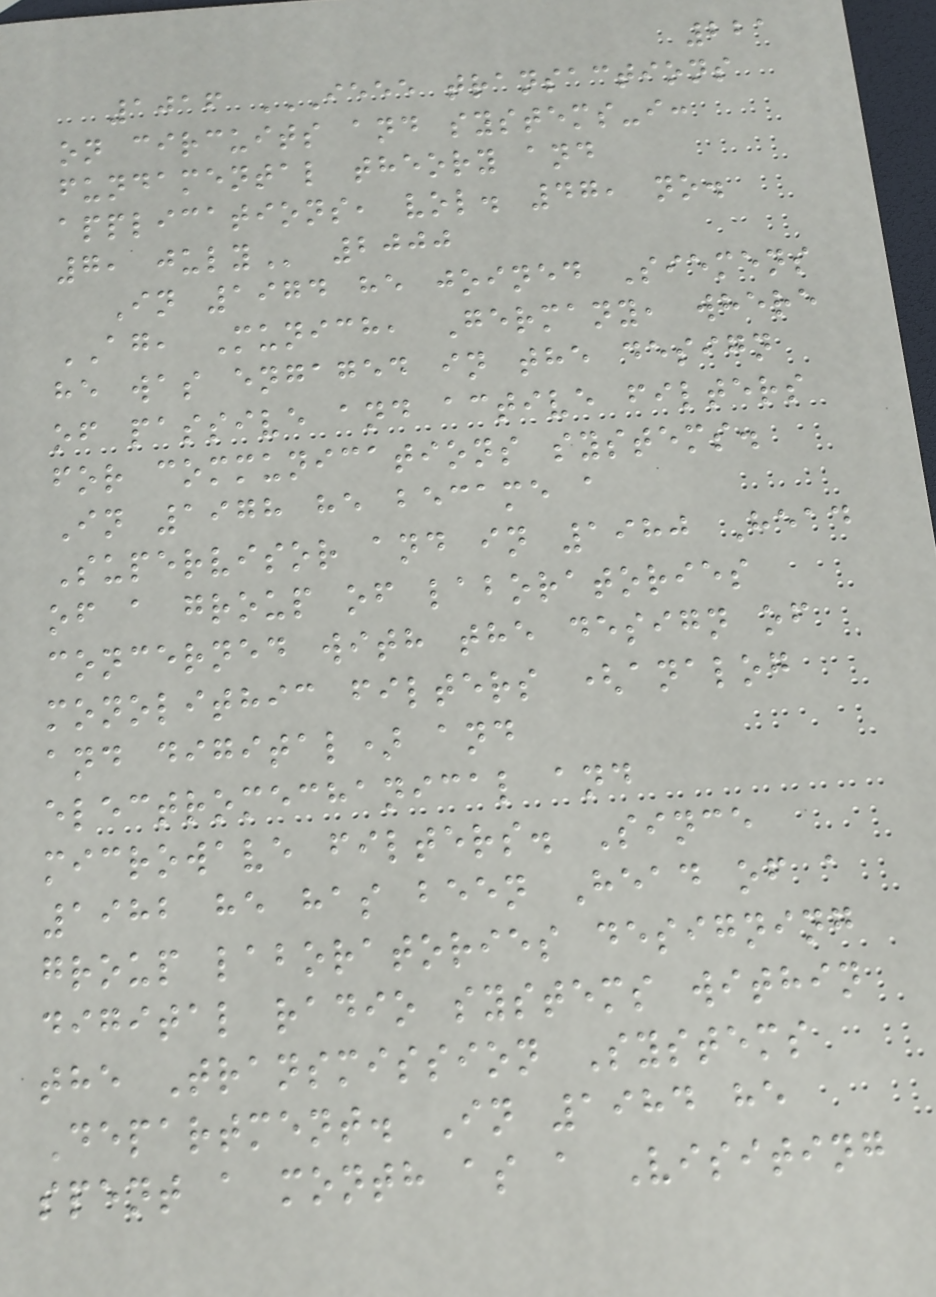221
1016 IEEE TRANSACTIONS
ON CIRCUITS AND SYSTEMS-I:
FUNDAMENTAL THEORY AND
APPLICATIONS, VOL. 47, NO.
7, JULY 2000
In 1974 he joined Siemens
AG, Munich, Germany, where
he was engaged in the design
of passive and active filters
for communications systems.
In 1978 he became a
Supervisor and in 1980 Head
of a group of laboratories
concerned with the design of
monolithic filters (analog
and digital) and
electromechanical and
microwave filters. Since
1982 he has been Head of a
group laboratories designing
digital radio systems within
the Transmission Systems
Department. In 1984 he
spent a month as a Visiting
